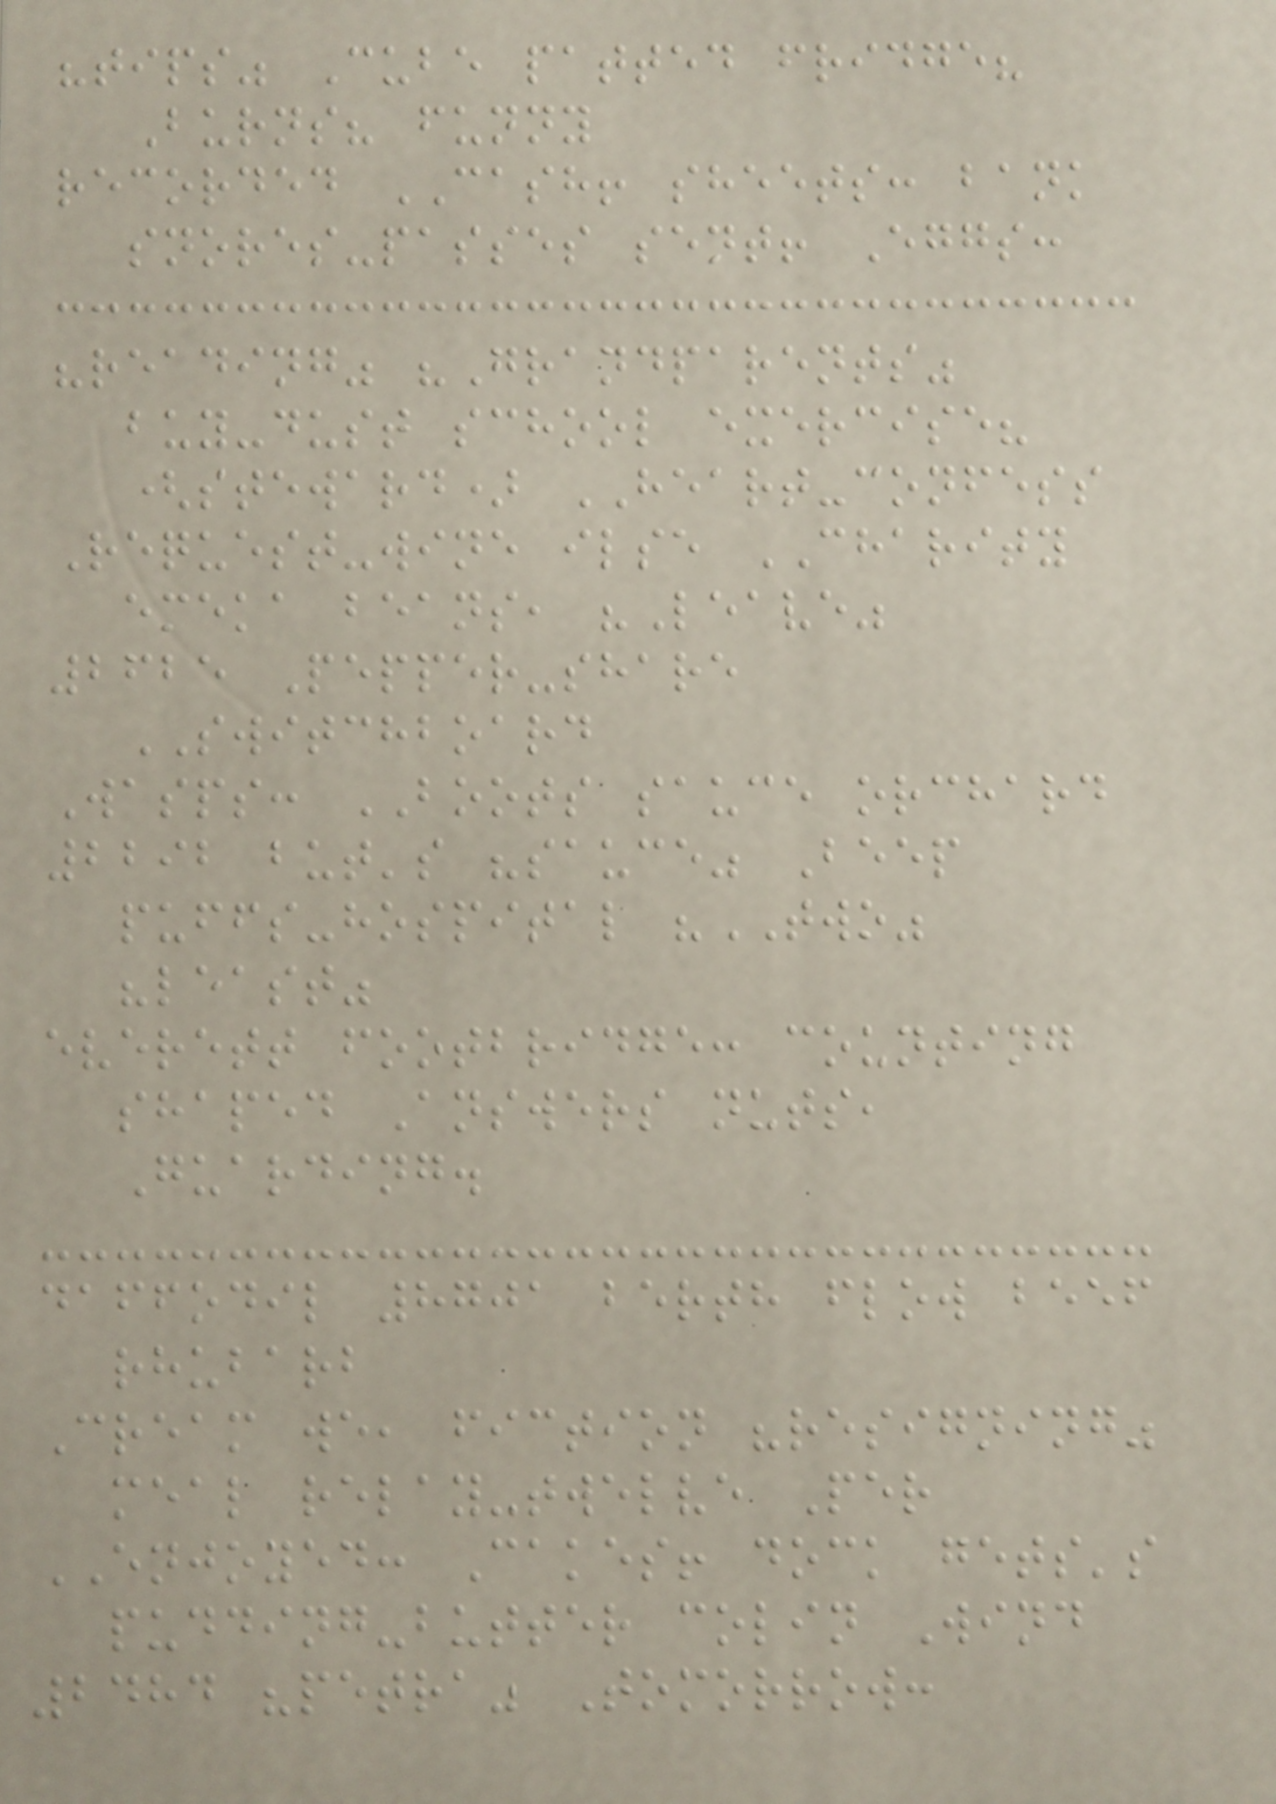"tips" Cube patted fridge?
Burns? funny
recorded CASH! sheets: bank
snores-passes sent! Eggs:
"reading" "Grandparents"
buy-dust school exercise?
(steward) HEART-confess
Request-wine ilse CHARITY
emeka beans, "Leave"
2625 Pepper-share
SWITCHBOARD
Wasps: BOOTS sauce orchard
2292 but's "sauce" Beep
puffs-hospital "TWO"
"least"
everett footbridge: counting
shaped Answers nuts,
Guarding.
daffodil 8701 berth flow beef
rhubarb
Cream we, fiction "resigning"
meal relay-twelve Per
ENJOYED: Cakes! dock gets's
pudding-butter colin Wind
2484 "petra" Tomorrow:
